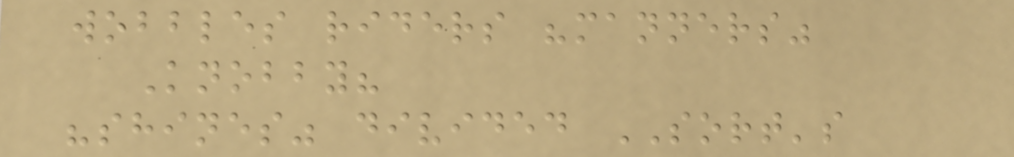wobbles riders "manners"
Knobby?
"shines" divided SORT's
